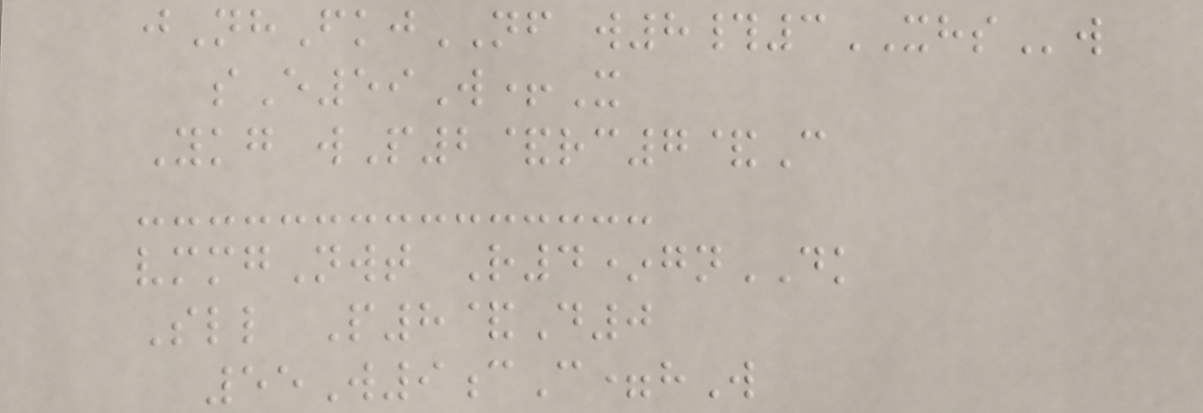jNhFkjNF w8#3XHSw
sE59W+X
Ykg wP2&rc7&C
vmmgNwt R4*gnDK
Sll P8&D0
55W9cC=hW
